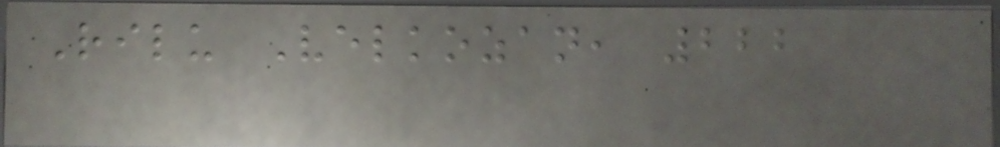Rilu Velkozan, 222
